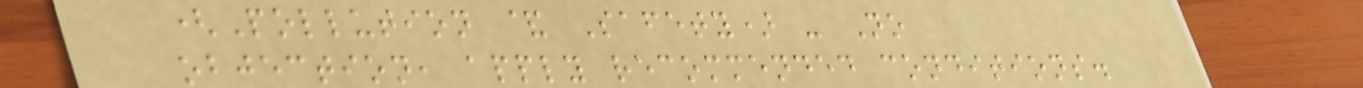(Pollution & Safety) - No
objection, apply recommended conditions.
